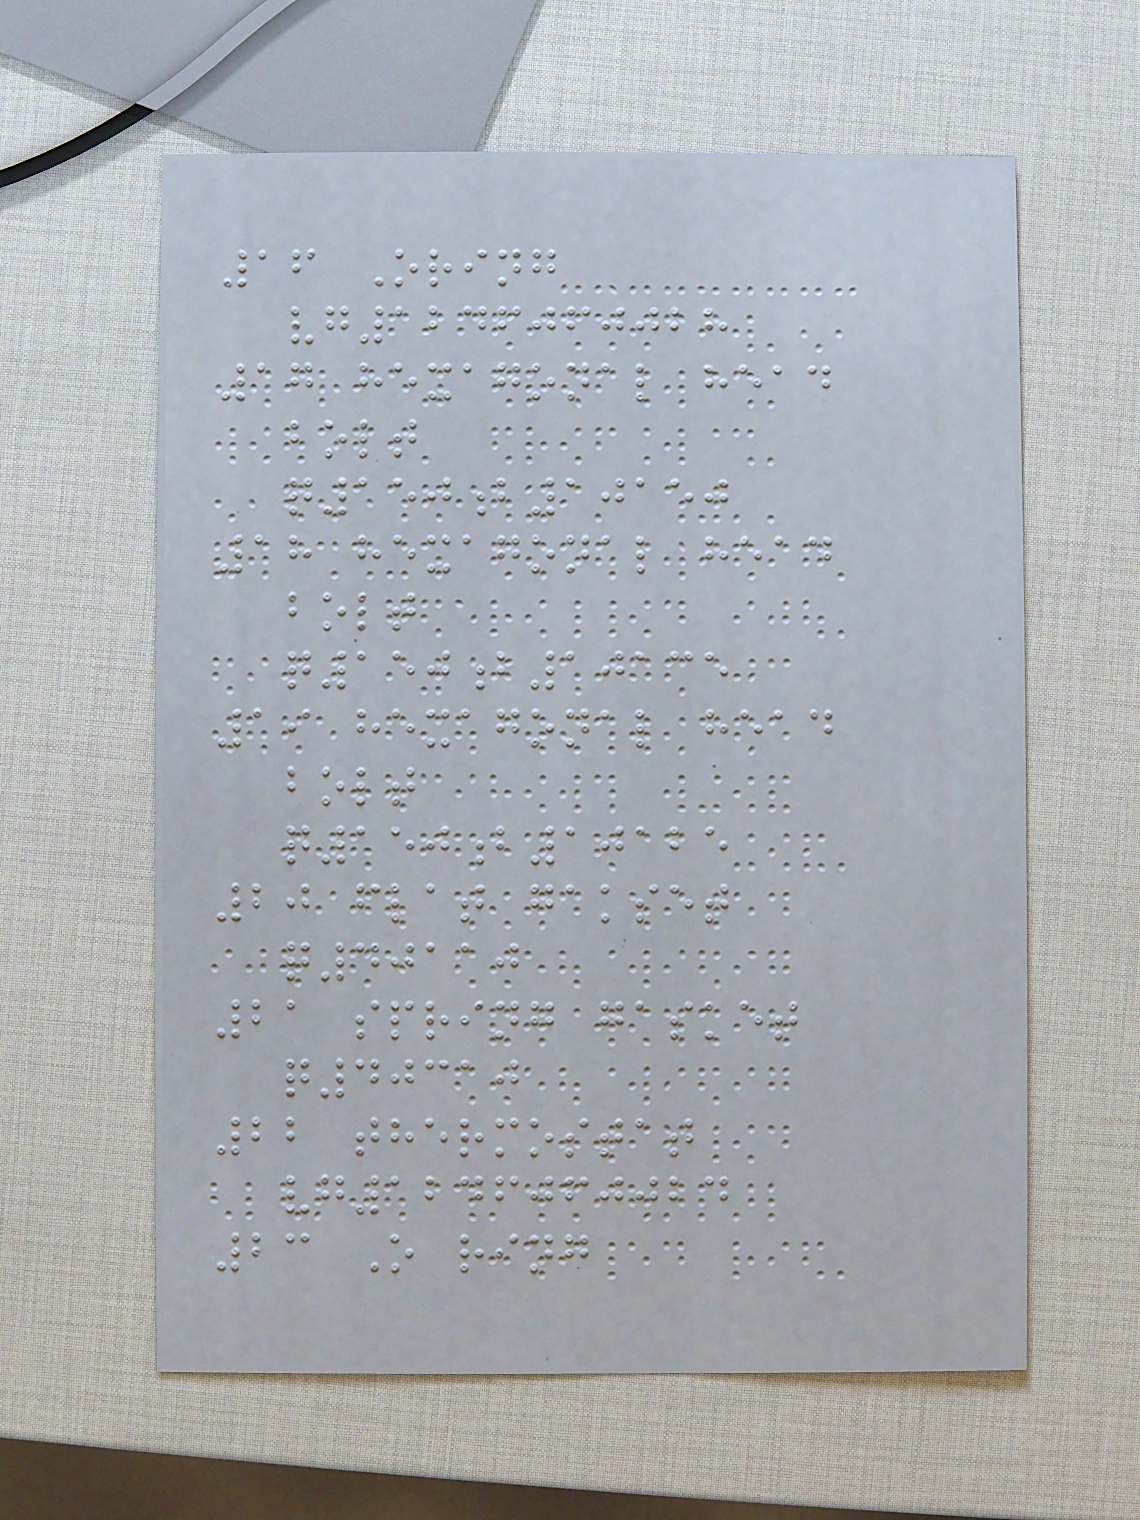16 Oring
vg1246060028
17 hexagonal head
bolt
q150b10150
18 hexagonal head
bolt
q150b10135
19 hexagonal head
bolt
q150b10125
20 flat gakset
q40110
21 spring gasket
q40310
22 thermostat
vg1246060024
23 O ring
